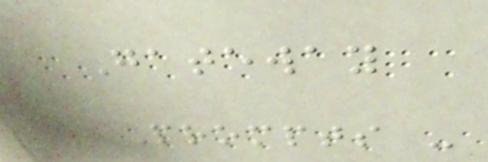Gateway
Prompts -
